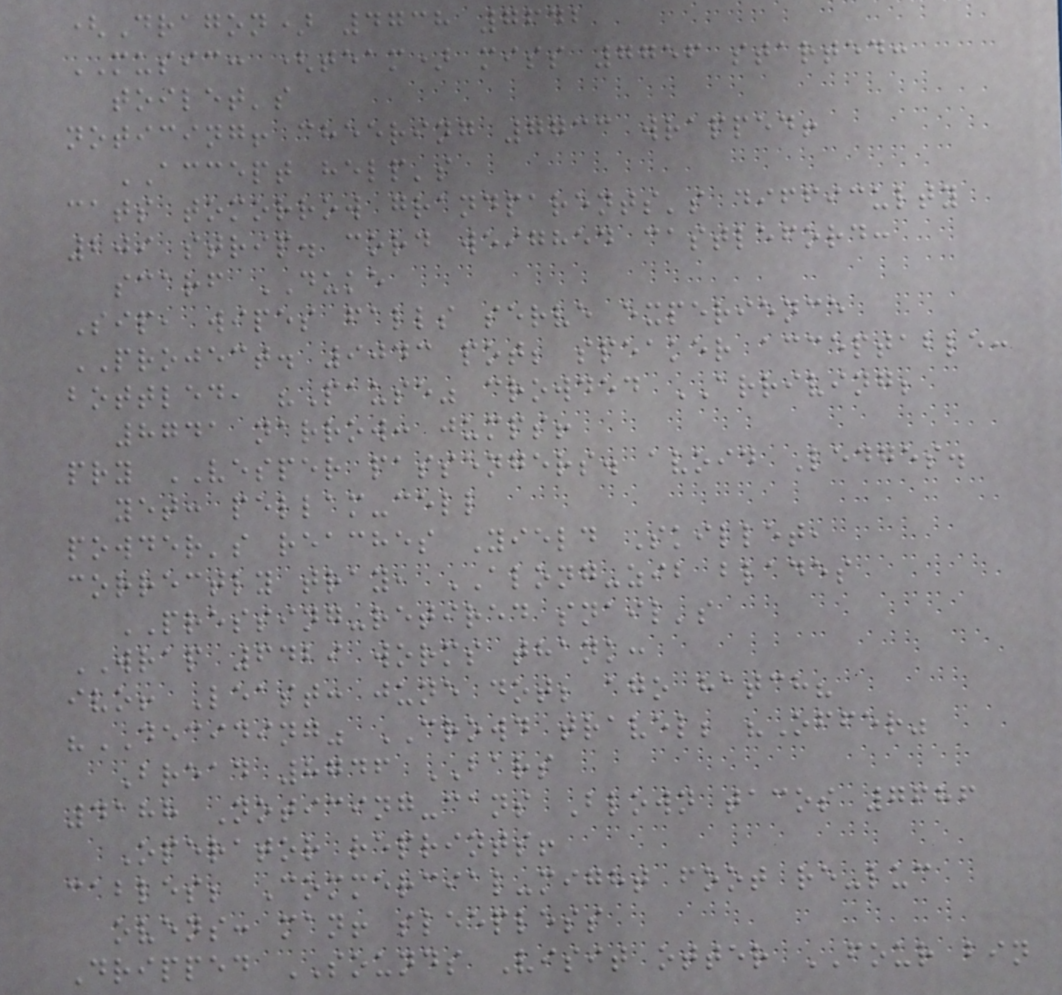(Dragon) 4738 7642
MUSIC: (team) miss 7756 started:
toilet's
noticing! cheering 7733 wrapped!
ACCEPT help's
cats tomorrow grandparents's difficulty
209 strip. cord weighed castleford:
scarf DUKE
Sip, wipes falls serve experience
PROJECT. 9043 pot; speaker acceptable:
bottled, "Pause" crowded ARRIVING;
8741 narrow: jumps!
pry VESPER passengers. avoid Ledges.
yet: pellam-cell
powder's reaches Yield Skillet,
correctly tray, ALONG-zib blades
PRESSING-retired snail's
WRAP 6429 worms thank:
ivo! Least: june dot; ago hatch?
"DECIDING" CROWD travel; "Offer"
Bread 8746 BARS
4188 Noticing-cans Blown tacos 7686
Operator reprints!
cables; Commercial-might foot re-luc
ovens: man! sleepless
Dripped SOUNDS Visit otter FOUR bin
